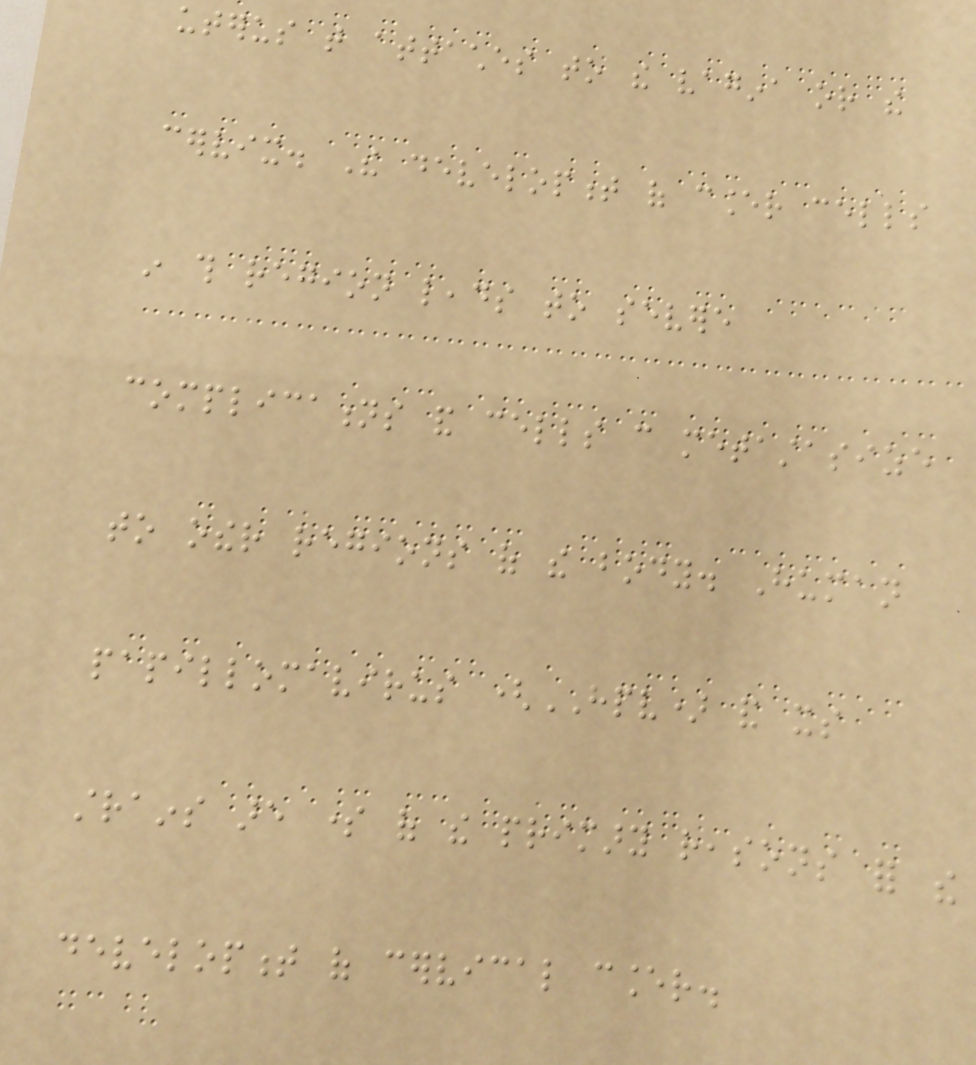uterus that attaches to the vagina or the
cervix. The development of cancer cells
in this region leads to severe
complications and cells can metastasize
to other regions of the body. Human
papillomavirus (HPV) and its
strains are some of the primary reasons for the
development of cervical cancer.
